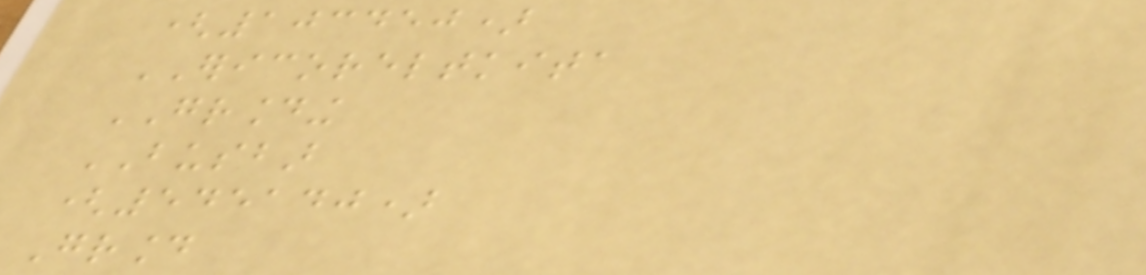(103450)
ERICORELTKITA
GROUNDING
BUSBAR
(545140)
Ground
